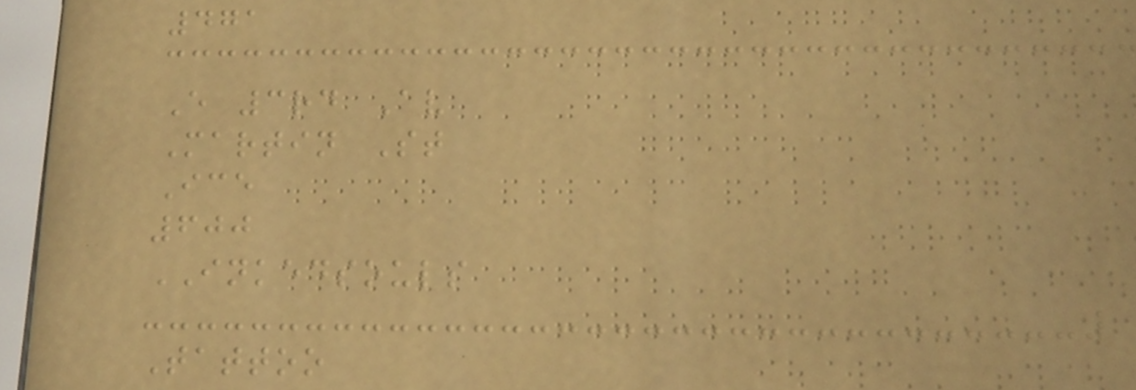471
E 3rd Av
Martin St
Ice
600
INKEDSOULS
Tattoo
